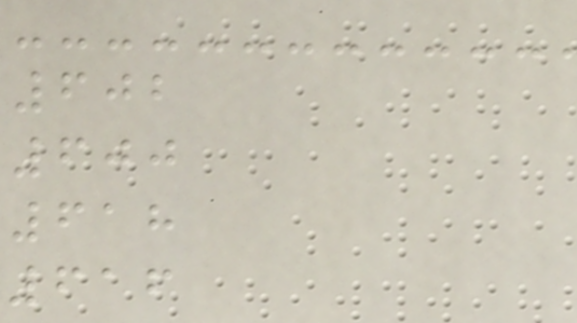602
600
618
616
